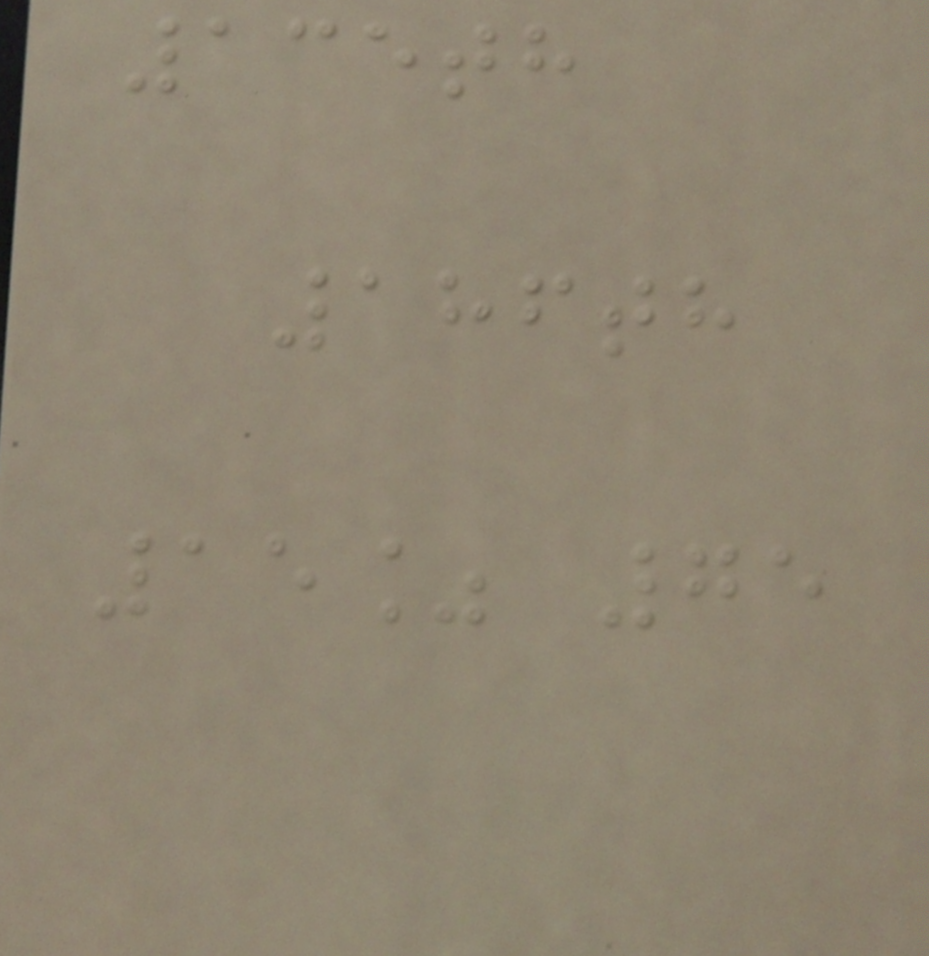135th
186th
15% 75
